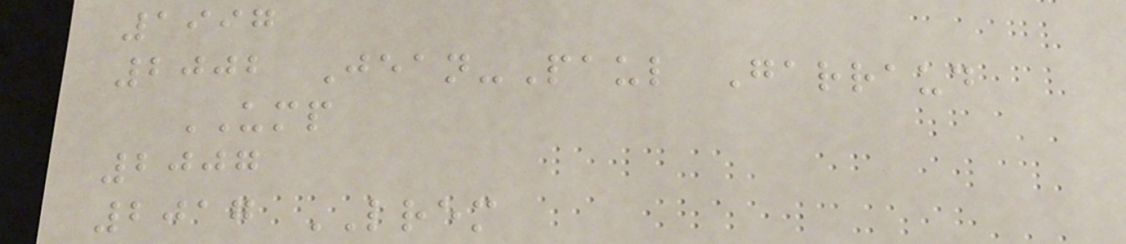1997
2002 Jean-Paul Garraud
UMP
2007
2017 LREM
